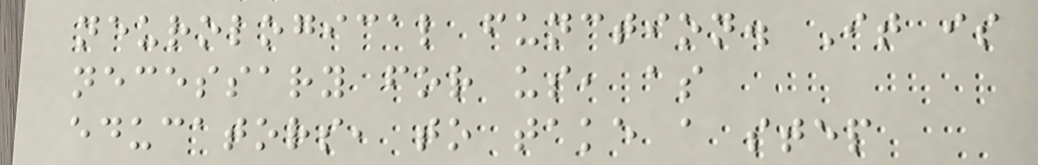neurological function. It is
necessary for us, as
educators, to take a step
